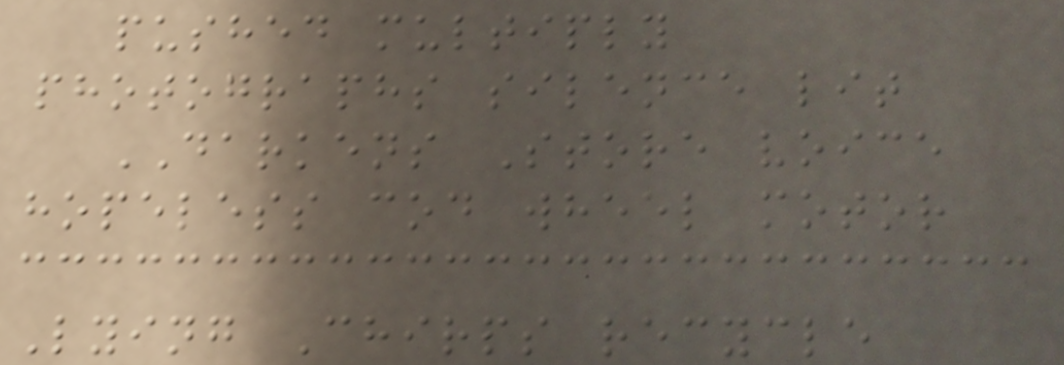pushed multiply
photographs silence lit
DARKENS Store voice
hopeless cod wheel motor
Lying Chirps recycle
